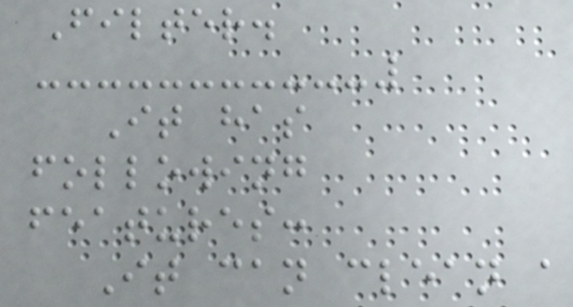Filter.
It has
following
features:
It can clean a
